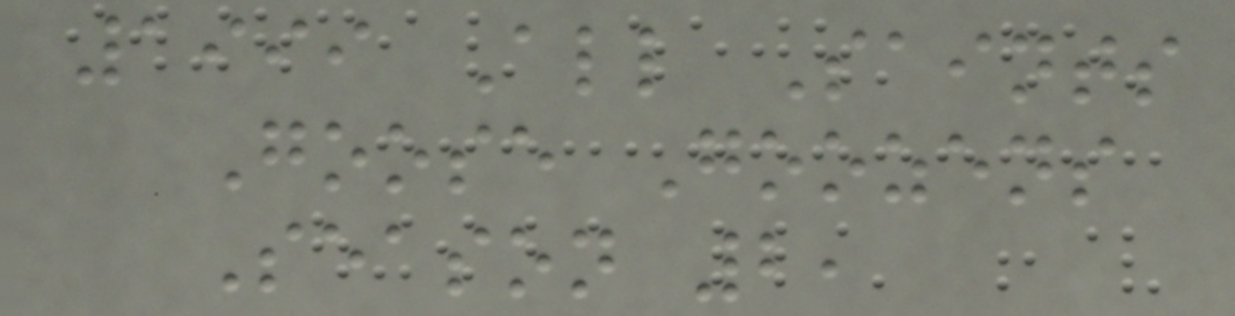1999 All Saints
Goose Goozens
Season 2,
